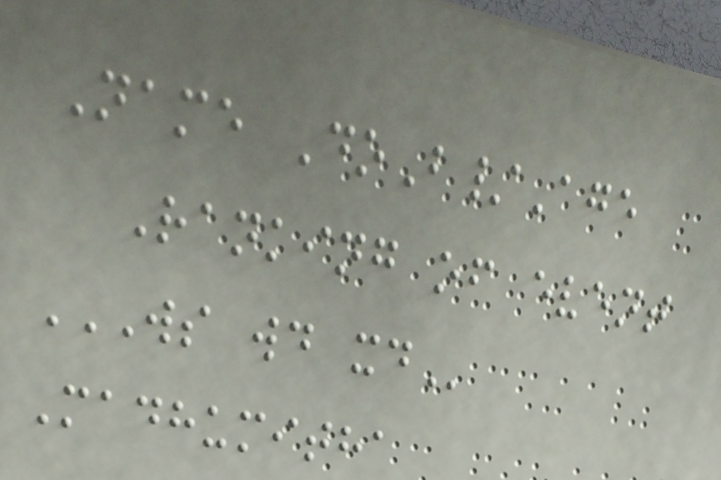Name DoB/Age
Ranking of event
WS WD XD
Madhumitha
